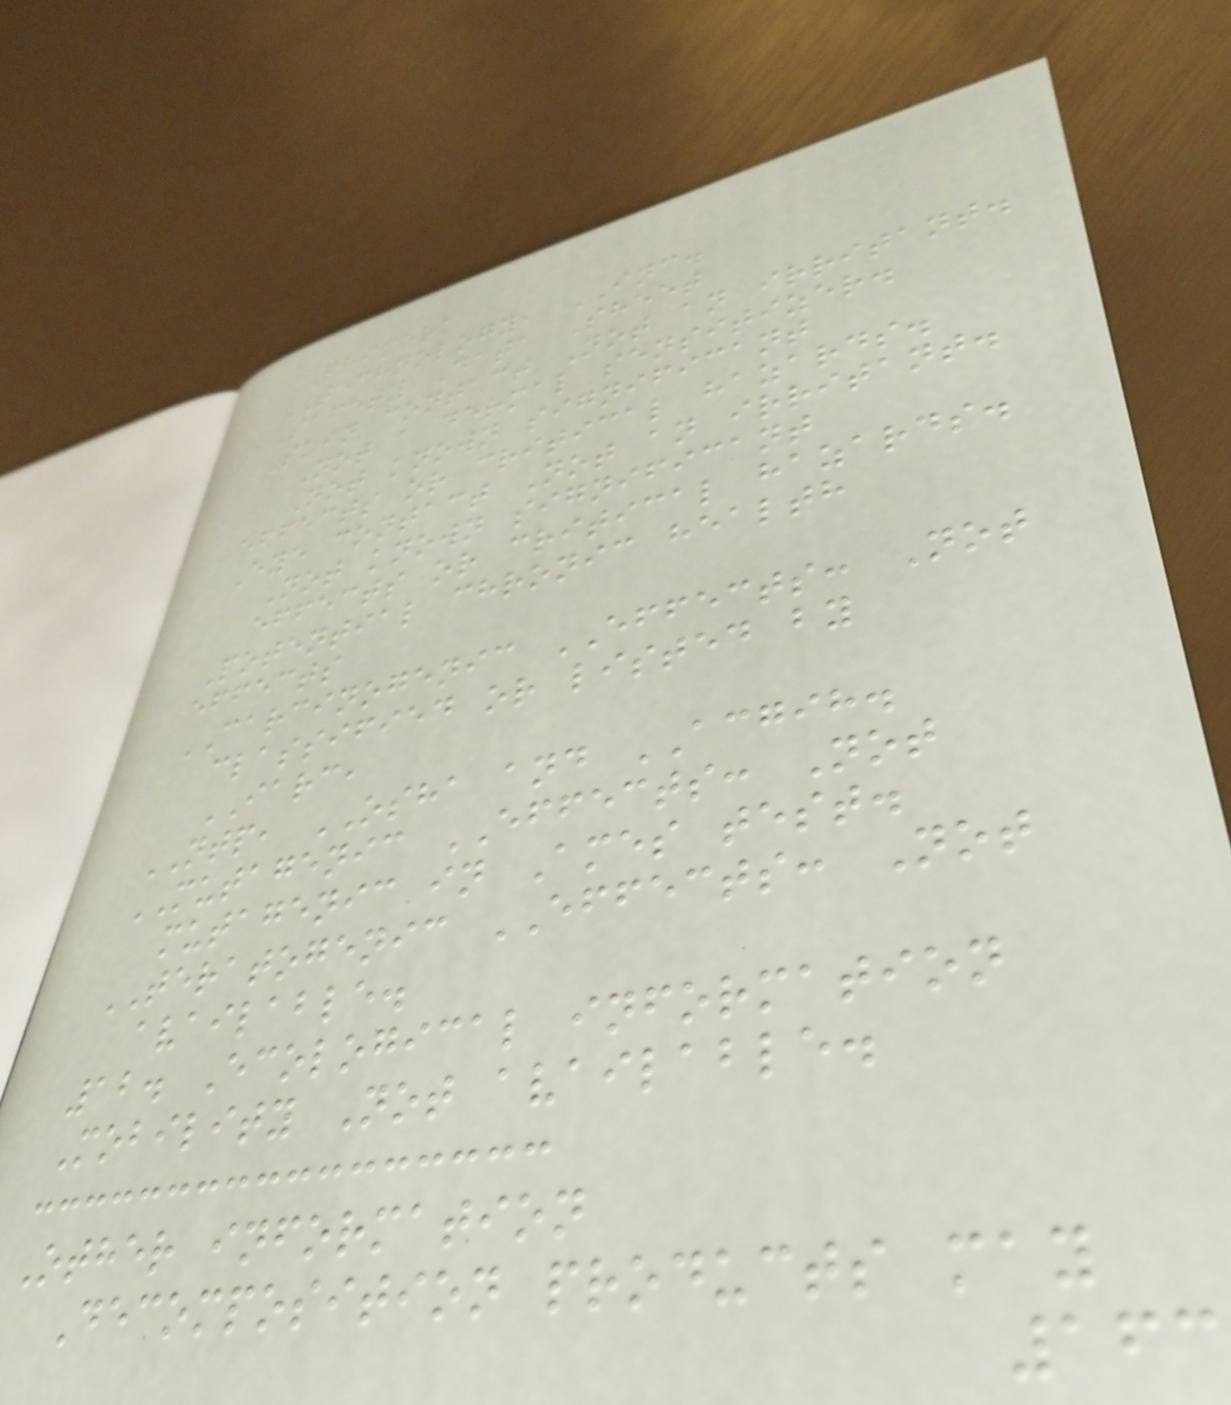PRIMERA
TECHNOLOGY, INC.
Safety Data Sheet
Skin contact Not an irritant.
Not a dermal sensitizer.
Not known significant
effects or critical hazards.
Eye contact Not an irritant.
Not known significant
effects or critical hazards.
Potential chronic health
effects
CARCINOGENIC EFFECTS: Not
classified or listed by
IARC,
NTP, OSHA and ACGIH.
MUTAGENIC EFFECTS: Not
mutagenic in Ames test.
TERATOGENIC EFFECTS: Not
available.
12. Ecological information
Mobility Not available.
Other information
Decomposition products may
163
